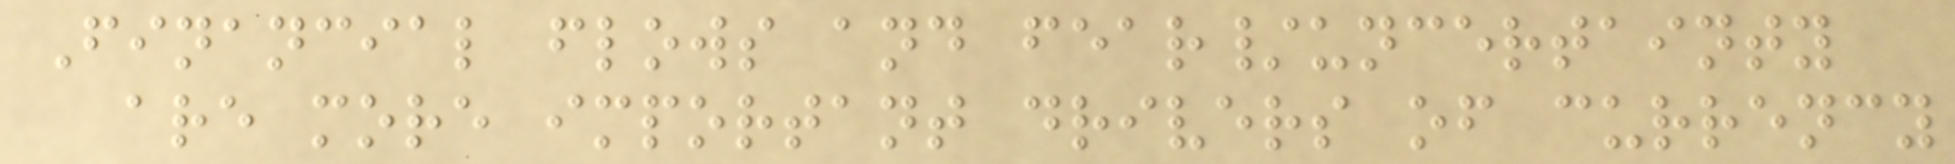Financial flows and fear/uncertainty
are more important drivers of currency
